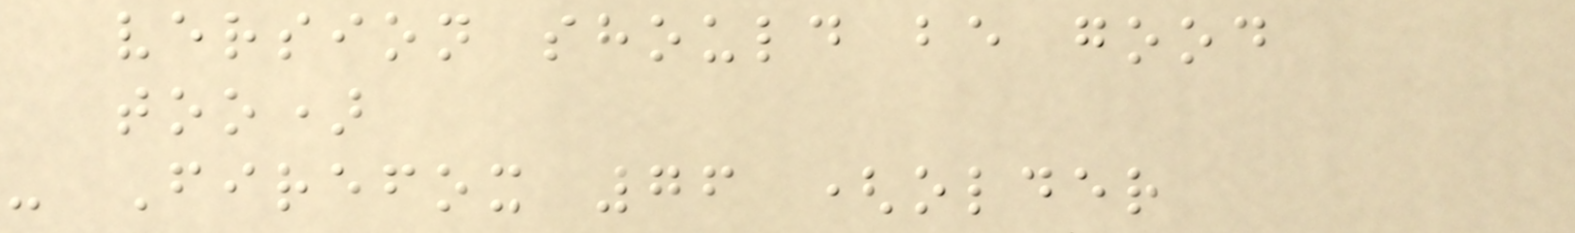version should be good
too)
- Firefox 76 (older
